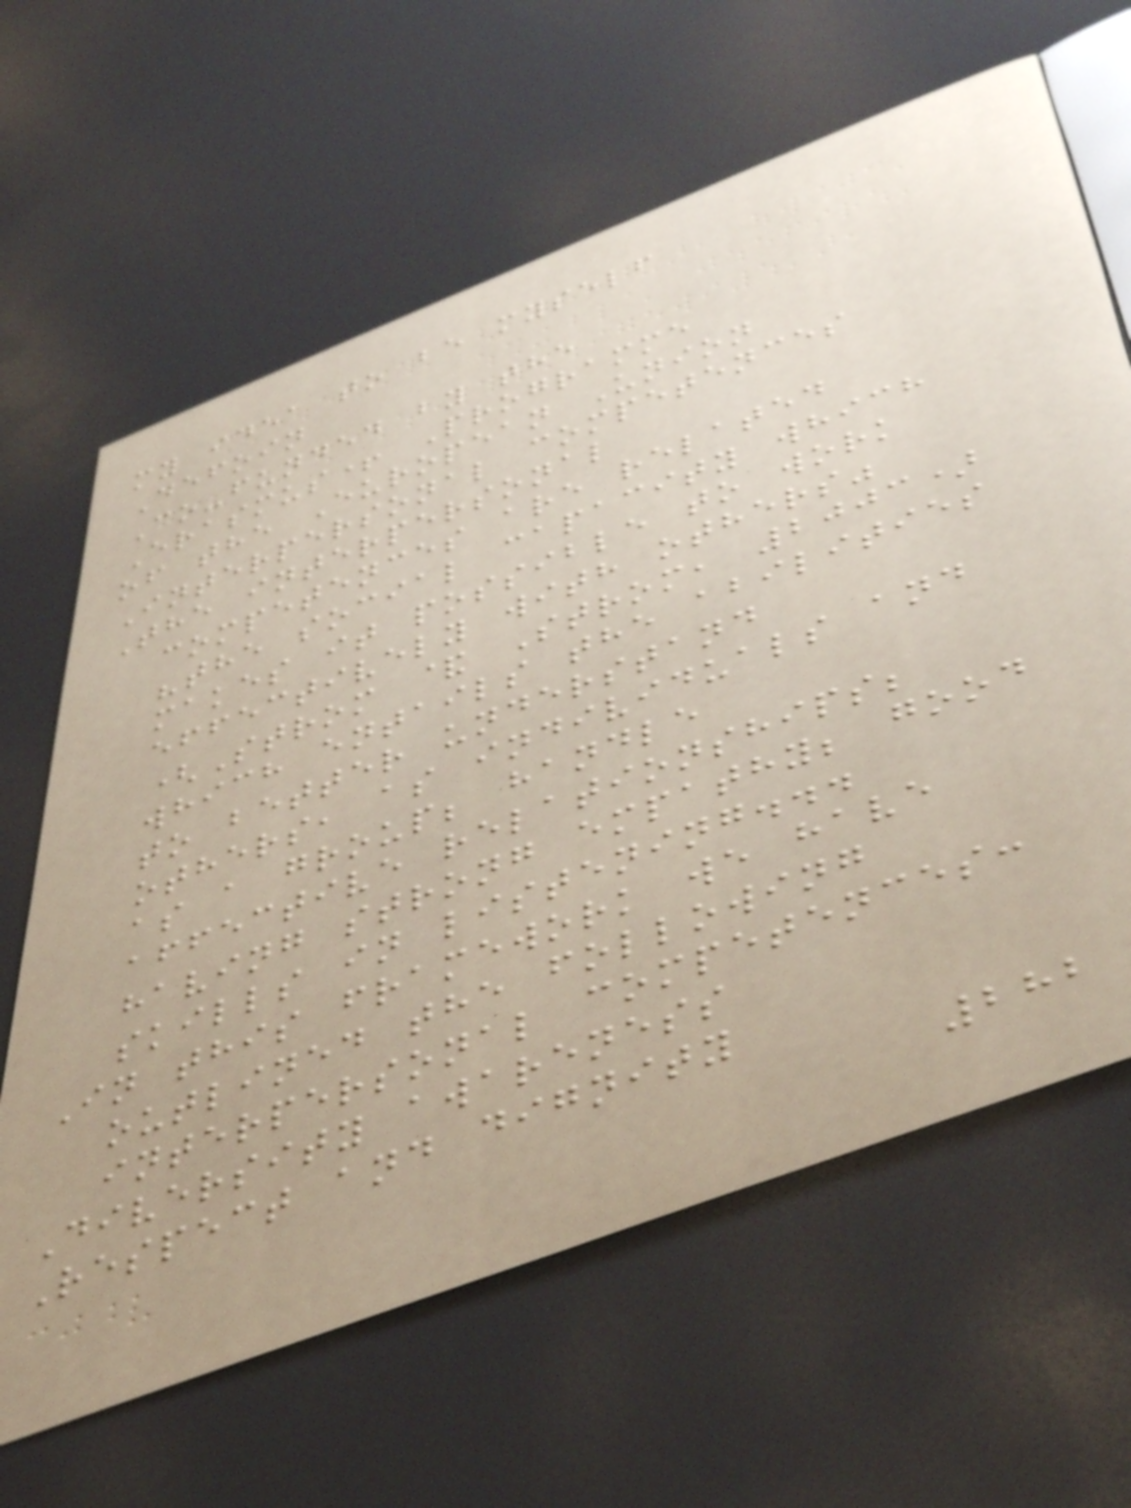my idea to be myself
Defoin
Co-funded by the
Erasmus+ Programme
of the European Union
Interpersonal competences
The interpersonal
competences are related
"the social capacity which
makes it possible to work
effectively with others"
(Strom & Strom, 2003)
which entails the abilities
to better understand
others, as individuals and
as a group; handle
affective relationships;
having strong empathy; good
skills in listening...
In this framework we have
outlined the following
interpersonal competences:
Diversity awareness
Respect and dignity
282
